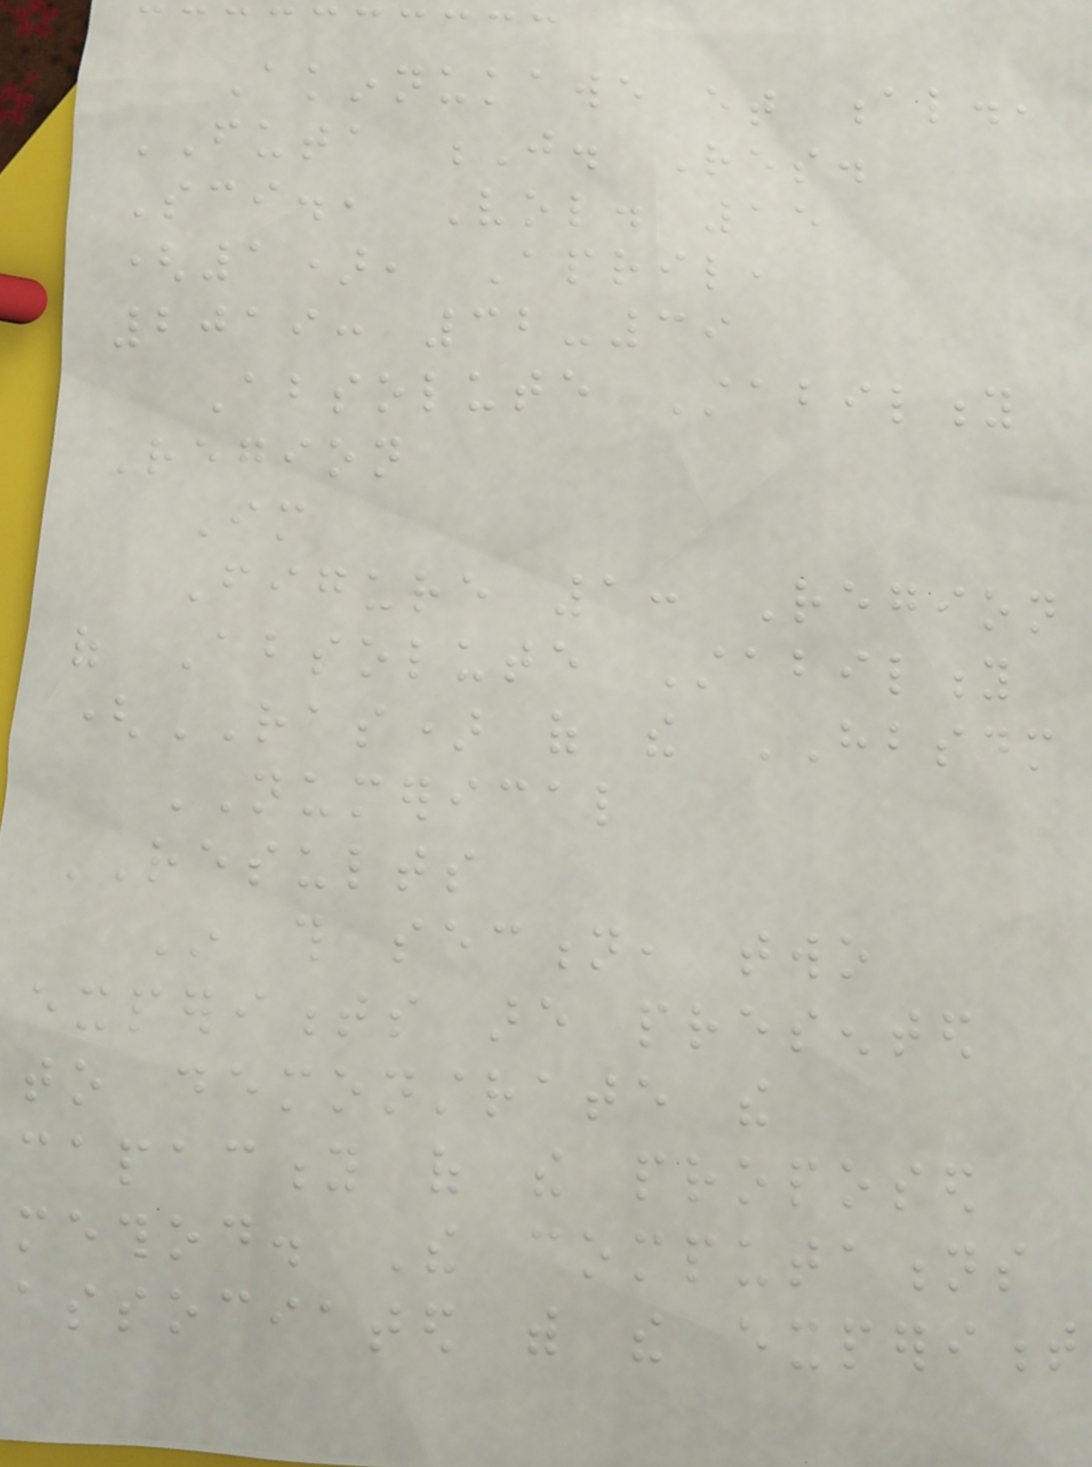Akinnukawe et al.,
FUTA J. Res.
Sci., Vol. 15
(1), April,
2019: 32-39
Absolute Stability
Region
Im
Figure 1: Region
of Absolute Stability
(RAS) of the HBSDM
NUMERICAL
RESULTS
In this section, two
experiments are presented
to demonstrate the
capacity of the proposed
method. The computations
associated with the experiment
